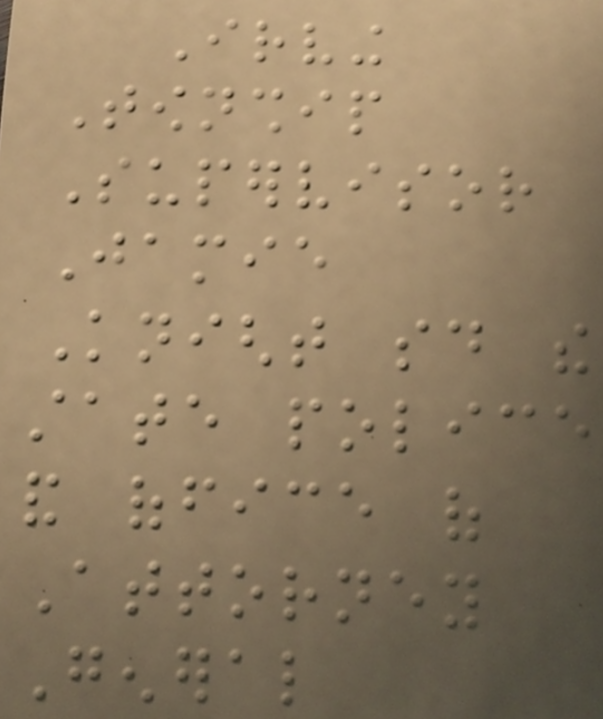Irving
Township
Supervisor
Jamie
Knight said the
state police
and office of
Attorney
General
